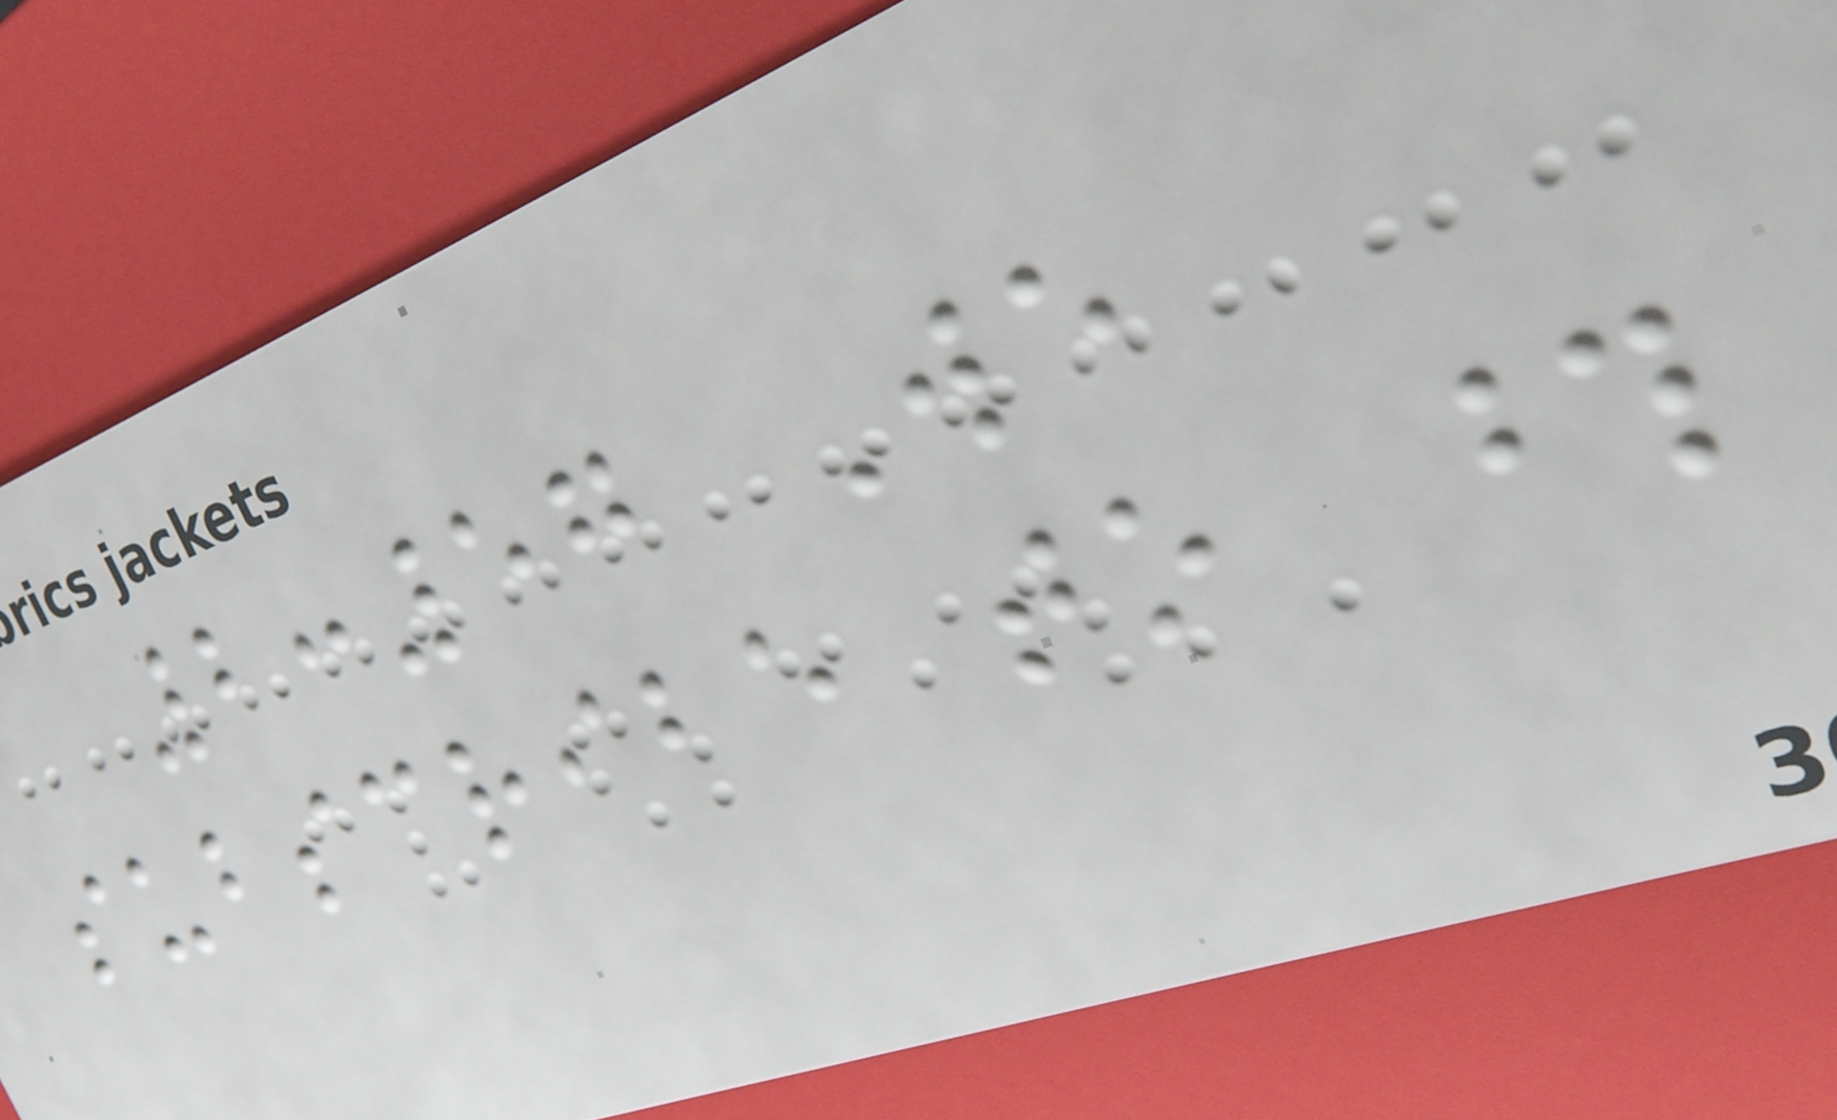2:57 We
subscribe to those
